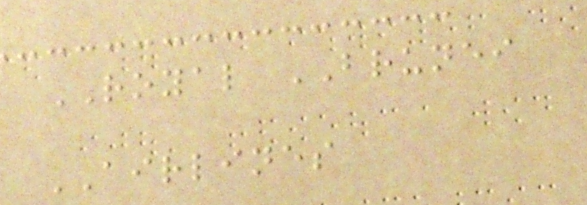ROYAL BRUNEI
AIRLINES
